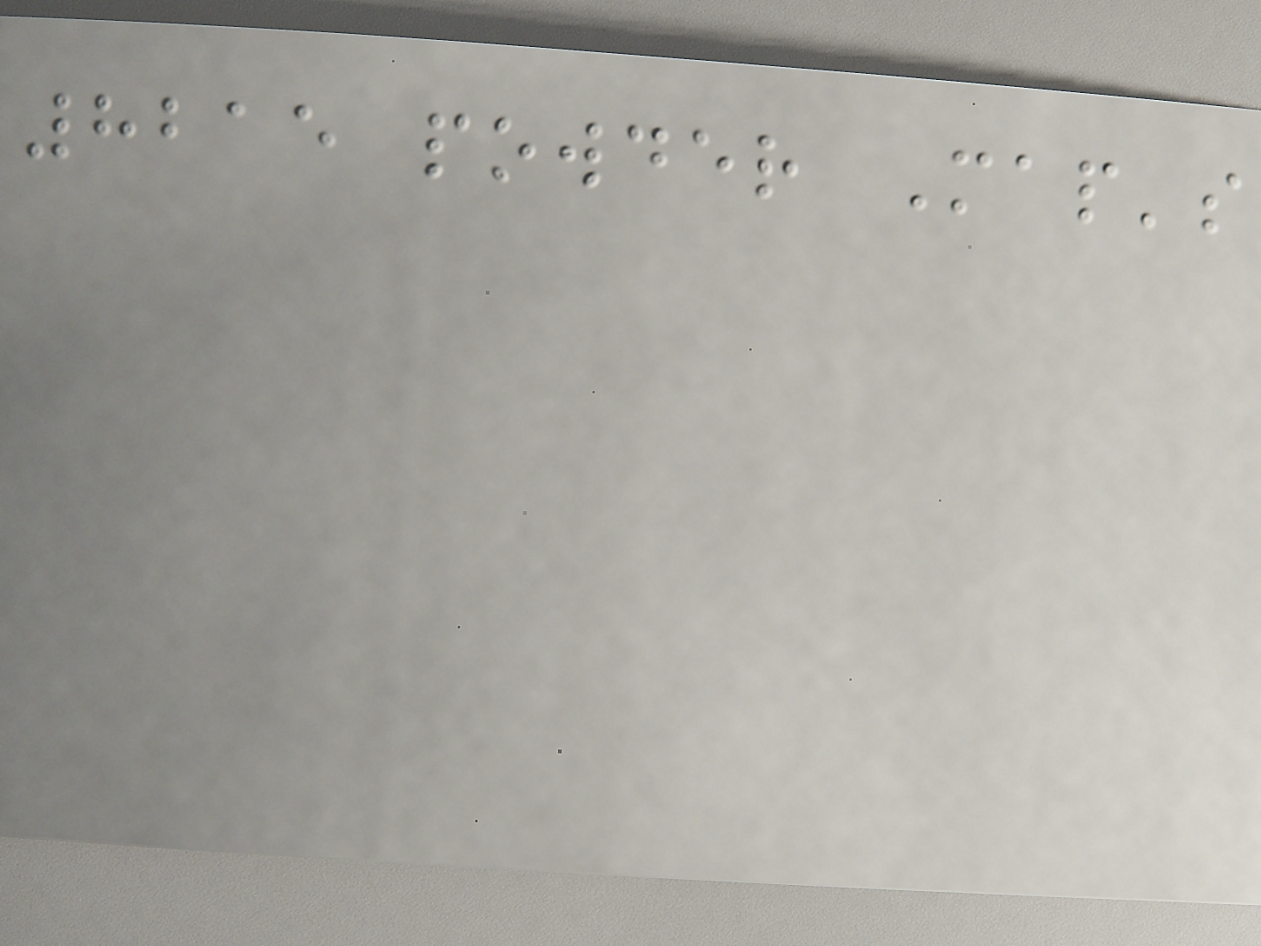8215 powder Map's
